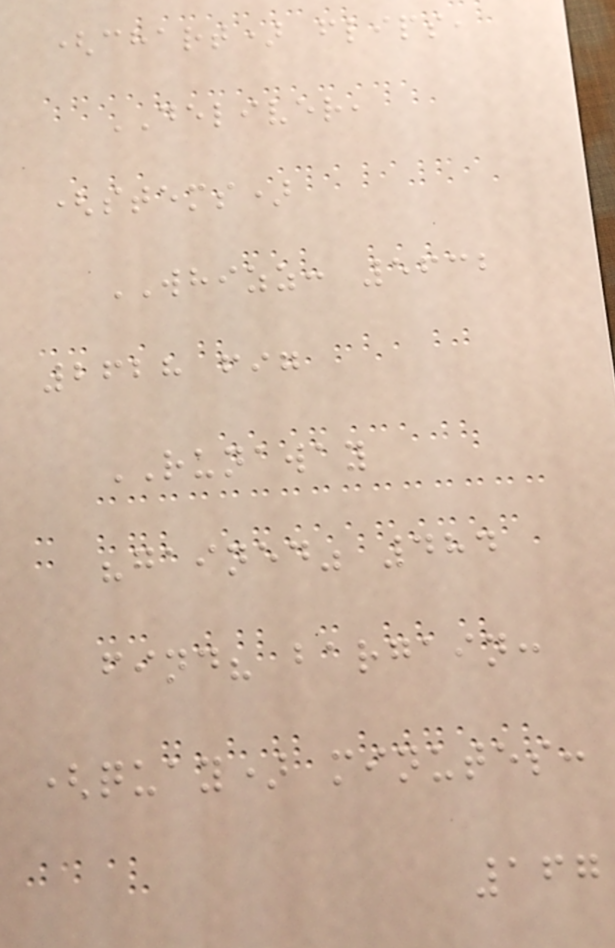(chart) flips,
DELIVER,
(stems)
WHIZZ: 5632
2628 fig
RUNAWAY
"gained" 484
find? bargain:
(quay) minutes:
167
